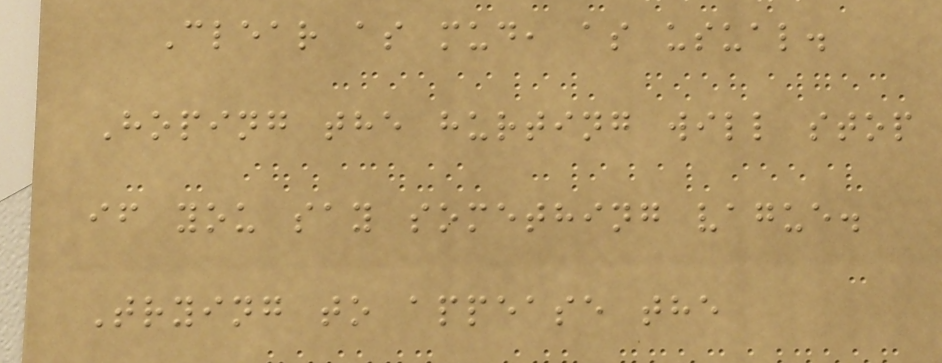Clear as mud, as usual.
Hoping the hurting will stop
if you say something vague.
Trying to appease the
